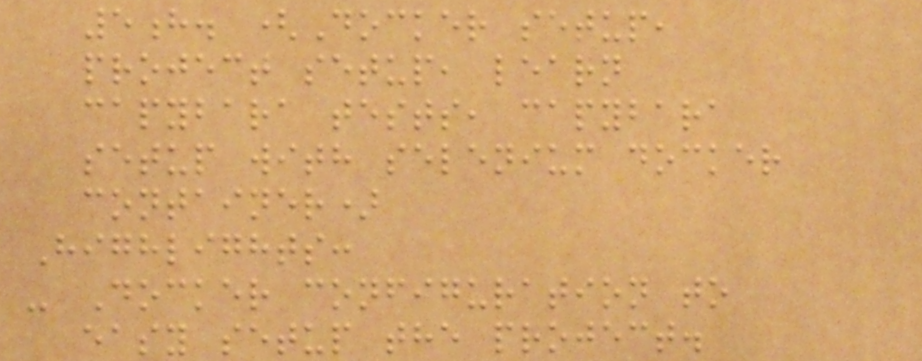5h. (Docker setup,
project setup, learn
capybara tests, capybara
setup with selenium docker
container)
Highlights:
- Docker configuration to
easy setup the project.
